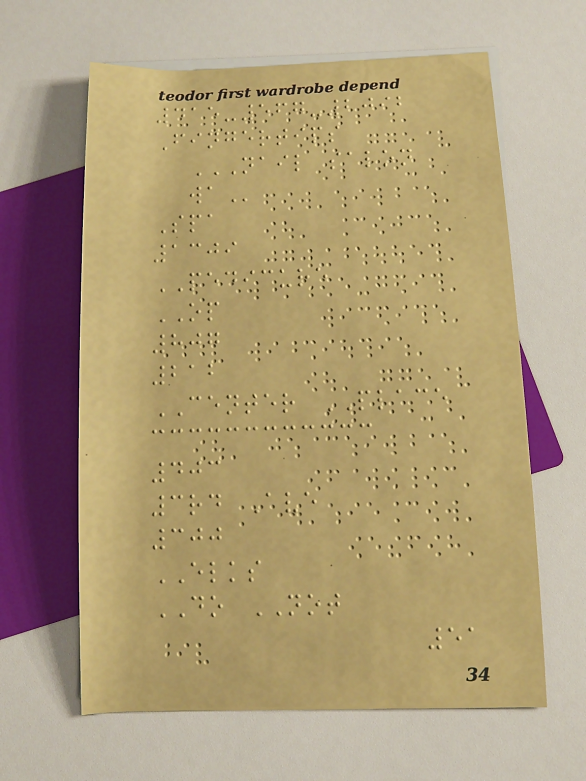415-567-2092
Fingertips
NAIL SALON
WA
Spa
1309
PEDICURE
OP
807
212
CENTER PLACE
403
3rd Ave
300
ELKS
DO NOT
51
